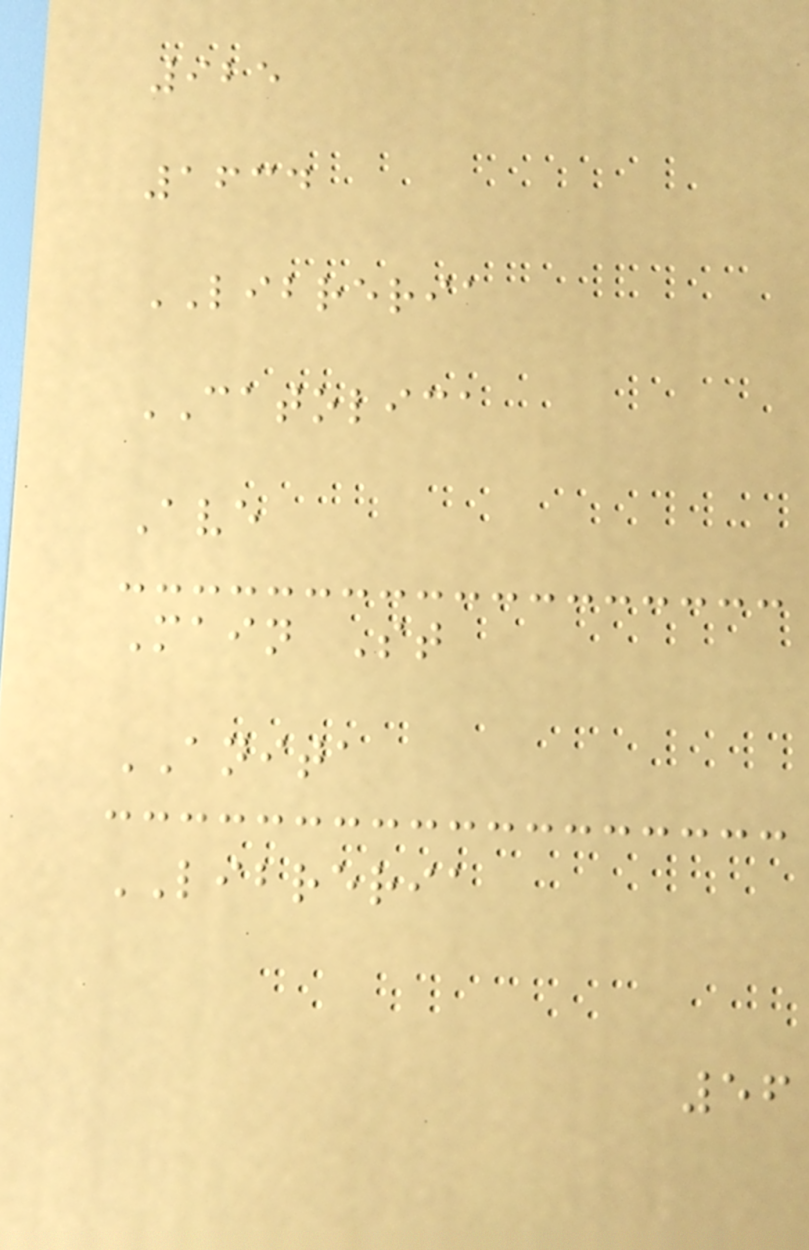925
1634
LIBRERIA
CATOLICA
Ave
Main St
ANITA
LIBRERIA
56
